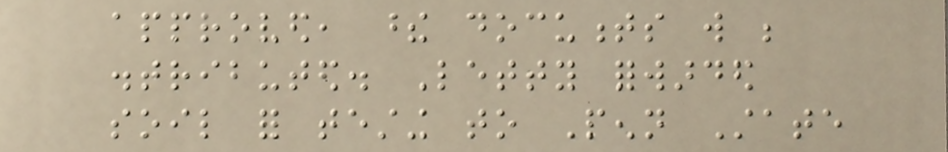approved, these documents will be
distributed. Letty forwarded
soil for testing to Penn State
